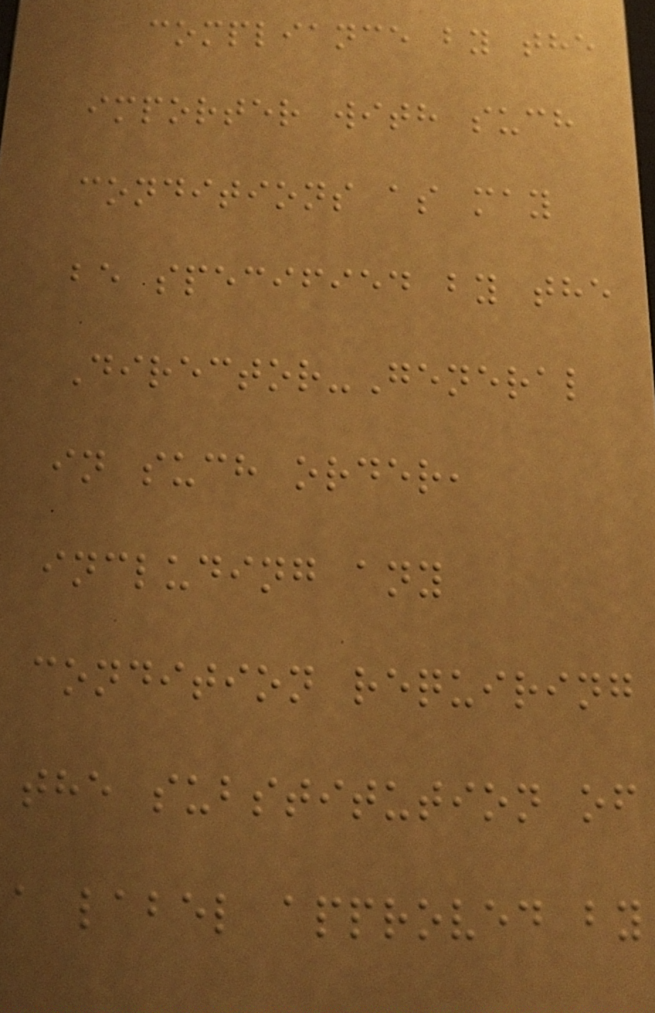compliance by the
importer with such
conditions as may
be specified by the
Director-General
in such order,
including any
condition requiring
the substitution of
a label approved by
